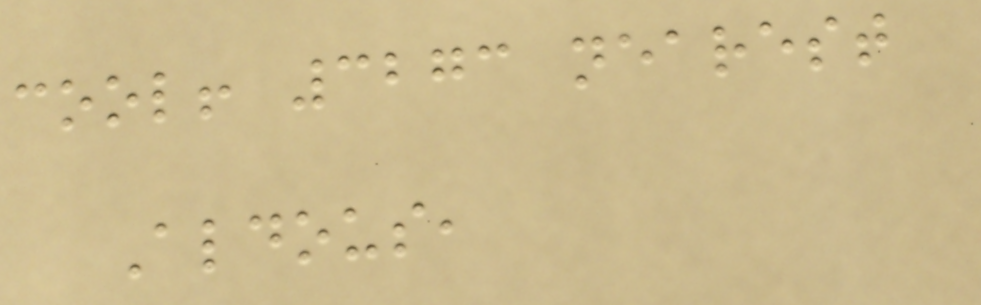cool! 3273 nearest
Aldous,
